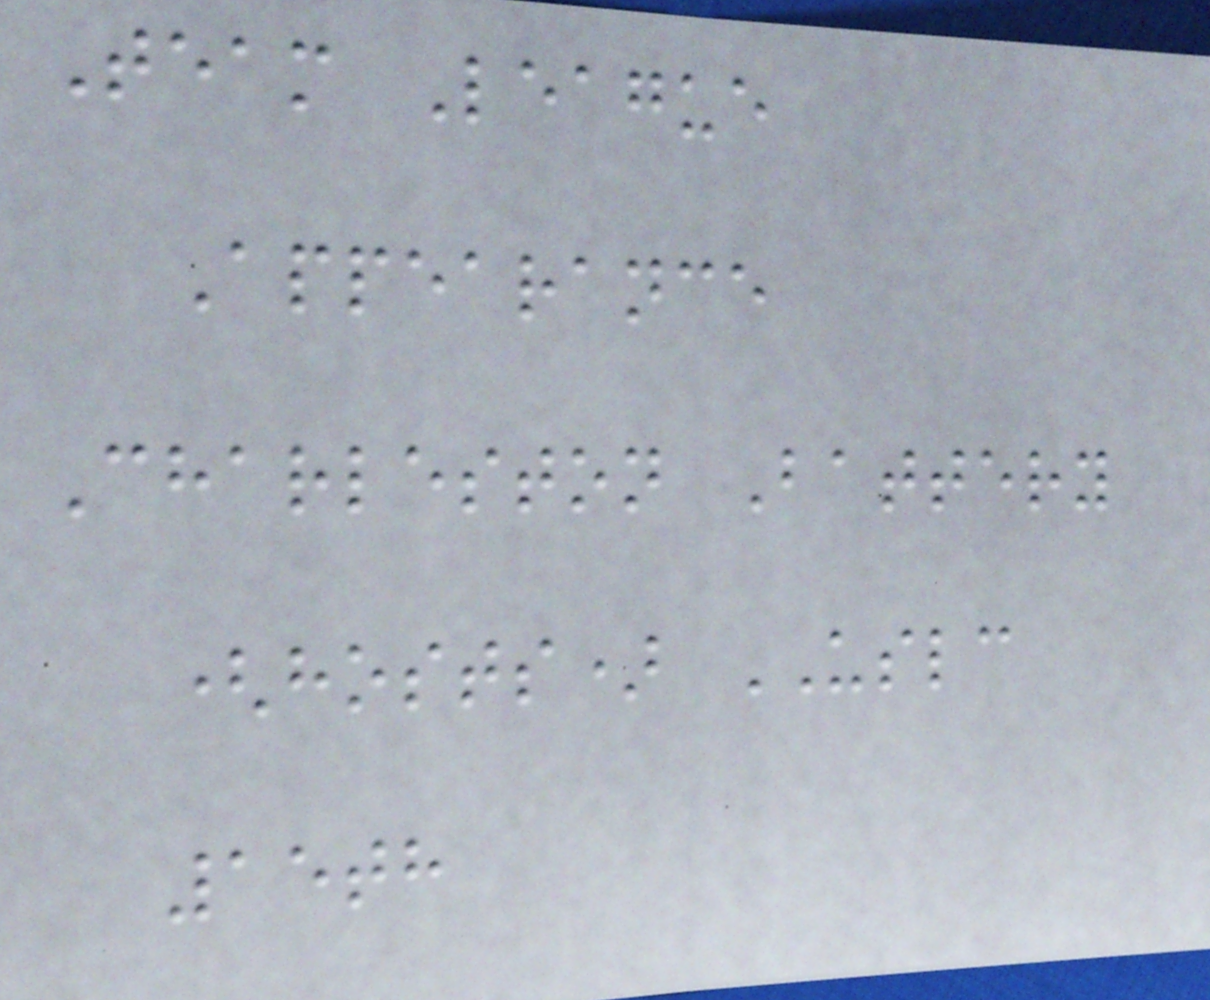Team League
Appearance
Charleston Battery
(hosts) USLC
15th
